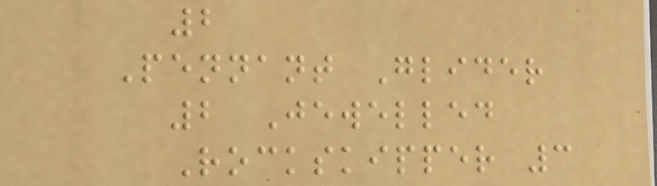2
Pennant Glider
2 Jewelled
Rockskipper 3
